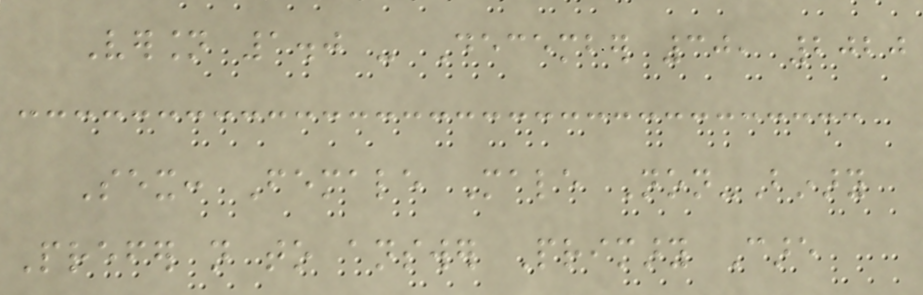Version 1.0 - December 30, 2020
Sex: Female Male Non-Binary
Prefer not to answer Primary Care
